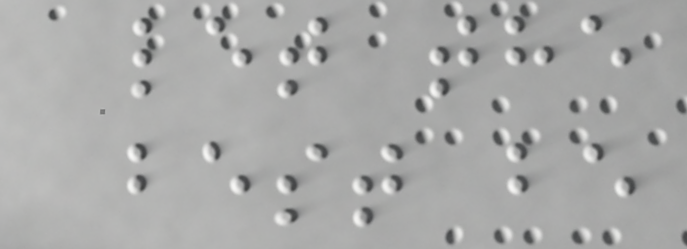let the
best be
